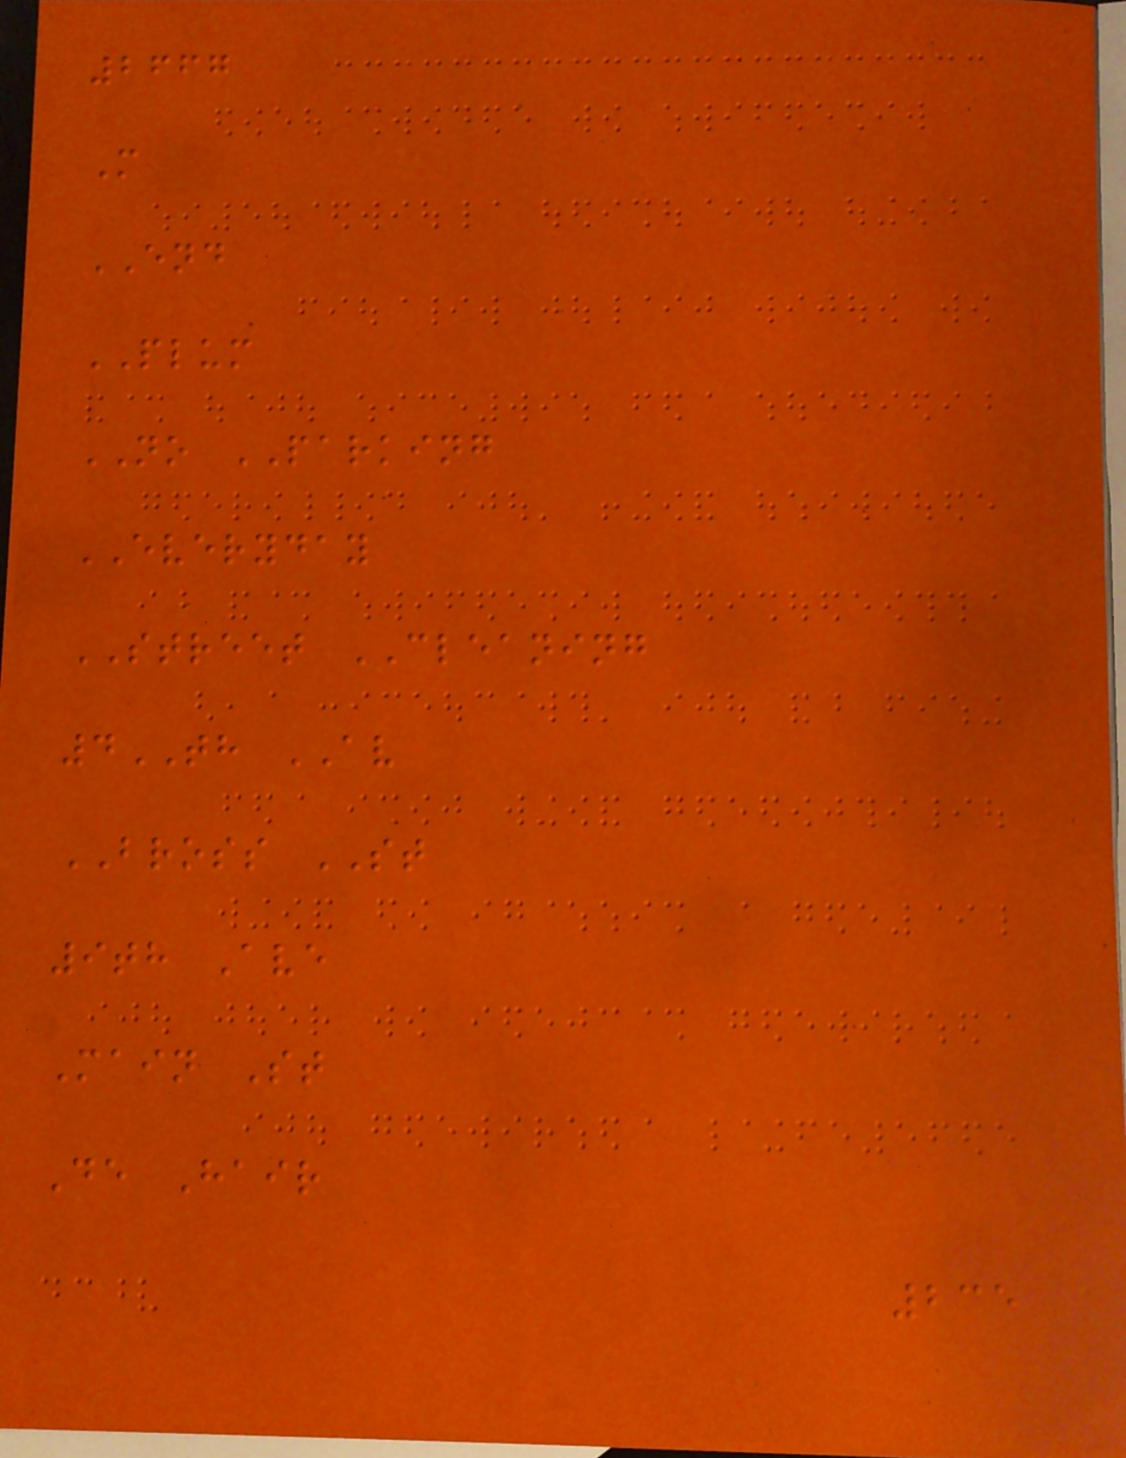2667
M
END
PLUM
NO PARKING
EVERYDAY
STREET CLEANING
4TH AV
BROSS ST
9th Ave
Main St
De Hair
235
